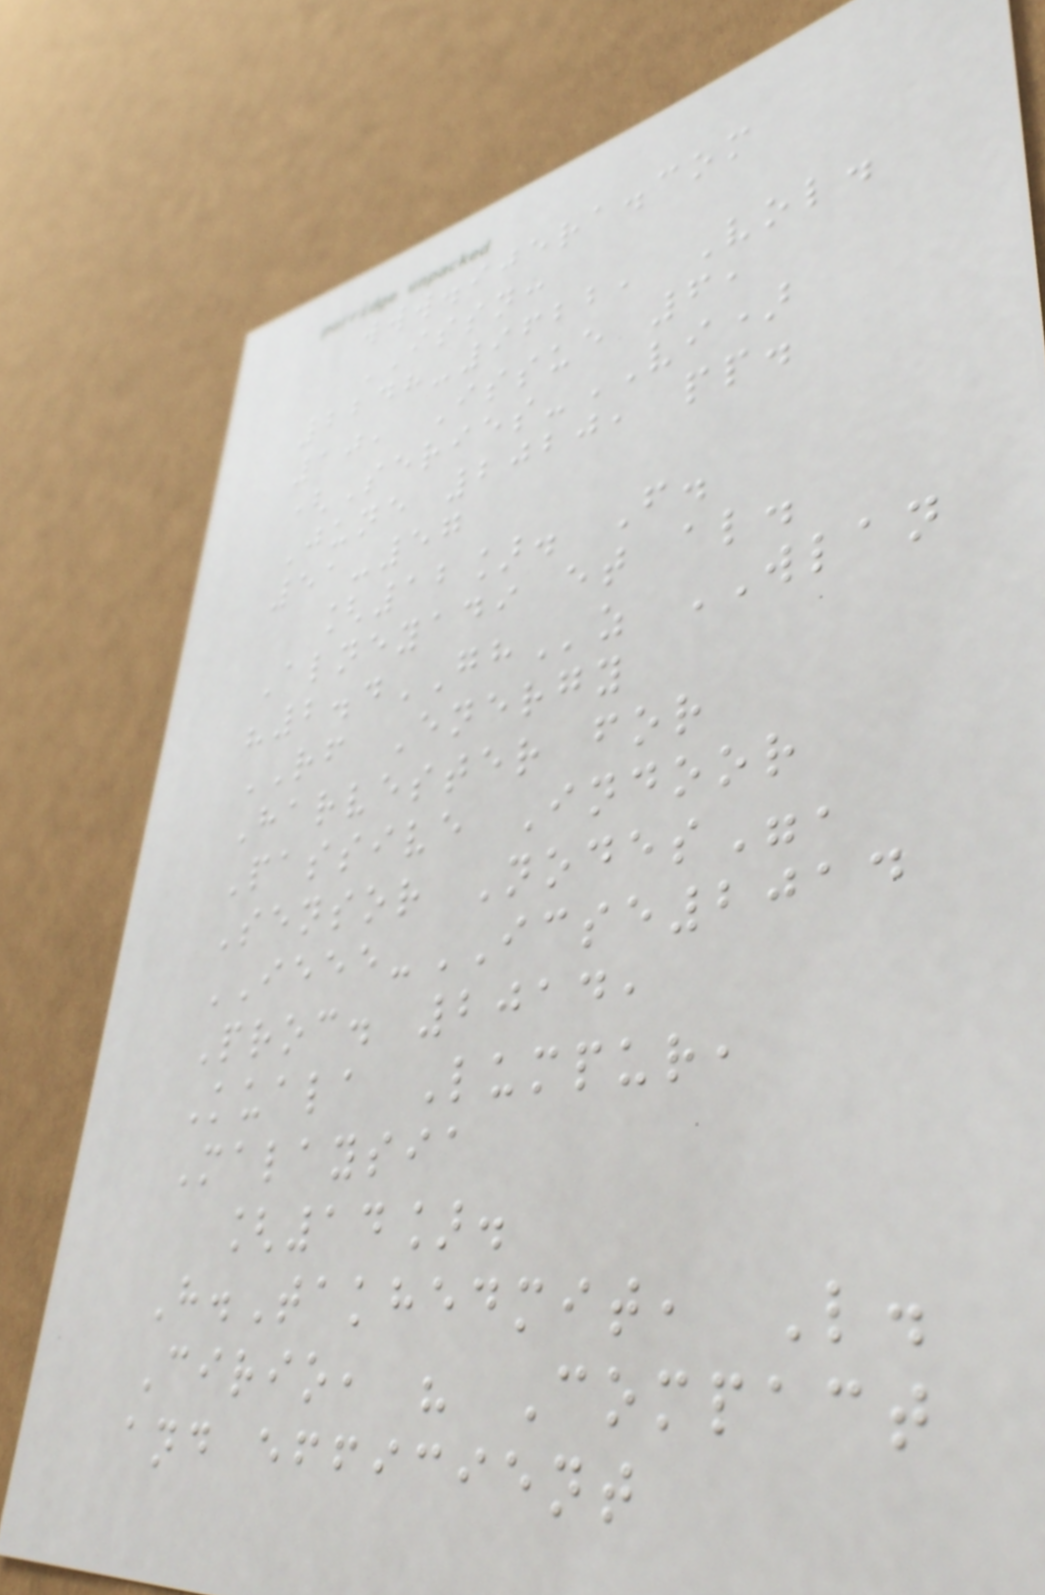www.ijera.com
ISSN:
2248-9622, Vol.
10, Issue 6,
(Series-VI)
June 2020, pp.
51-57
[12]. F.
Alneyadi et al.
"2.4GHz WLAN
RF Energy
Harvester for
Passive Indoor
Sensor Nodes",
IEEE-ICSE2014
Proc. 2014,
Kuala Lumpur,
Malaysia
[14].
H.Takhedmit, L.
Cirio, " Compact
and efficient
